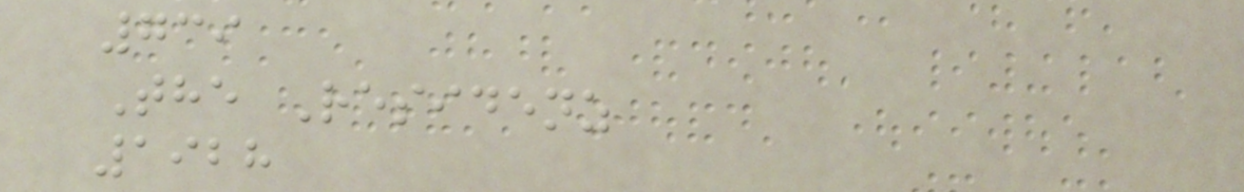739
The Residenz
1928
